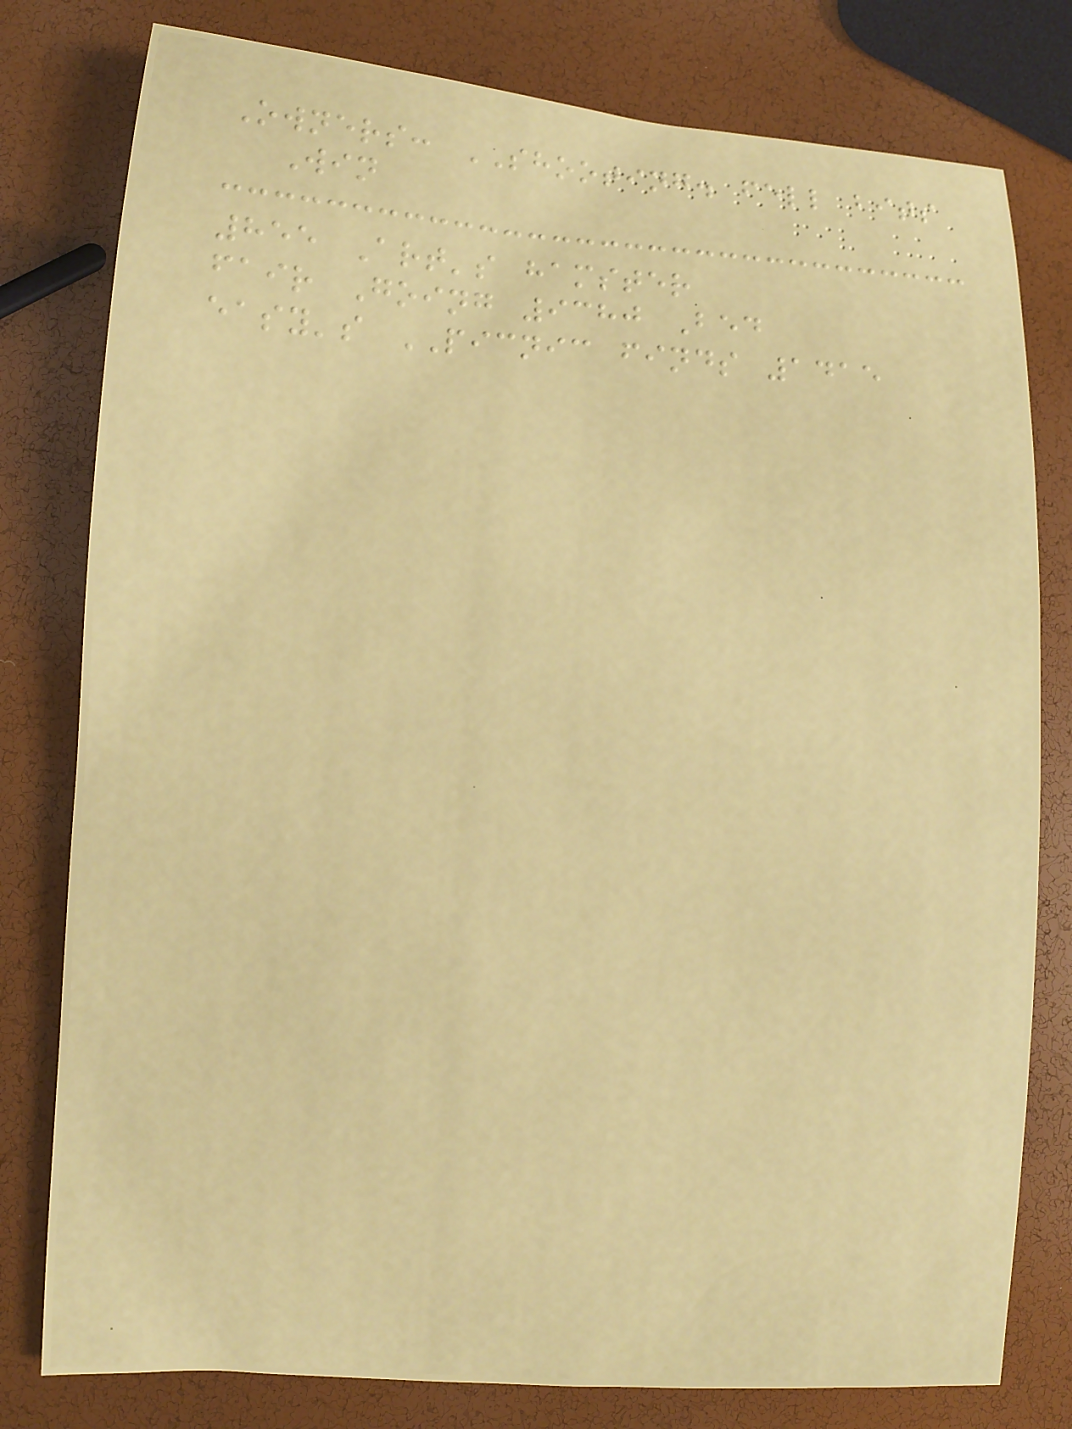Owners: SHOOTING. fell bits
Win
855 Art's hamster
fair Going 9380 Bed
easy's PICNIC finds 1415
